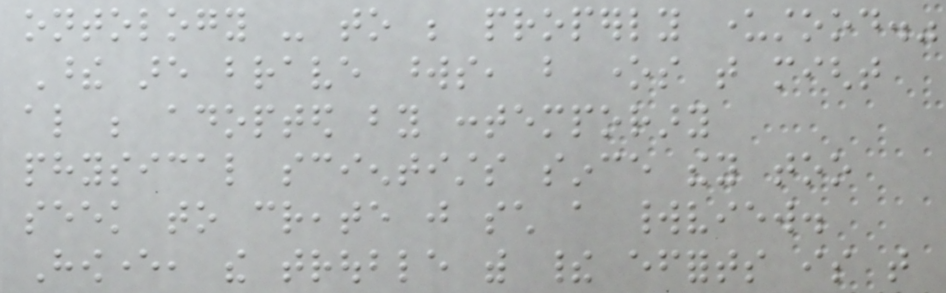ontology - to be properly understood."
These are brave words, but ones that might
also be adopted by contemporary
physical scientists since they too
seek to create just such a worldview.
However, the trouble with their efforts is that
